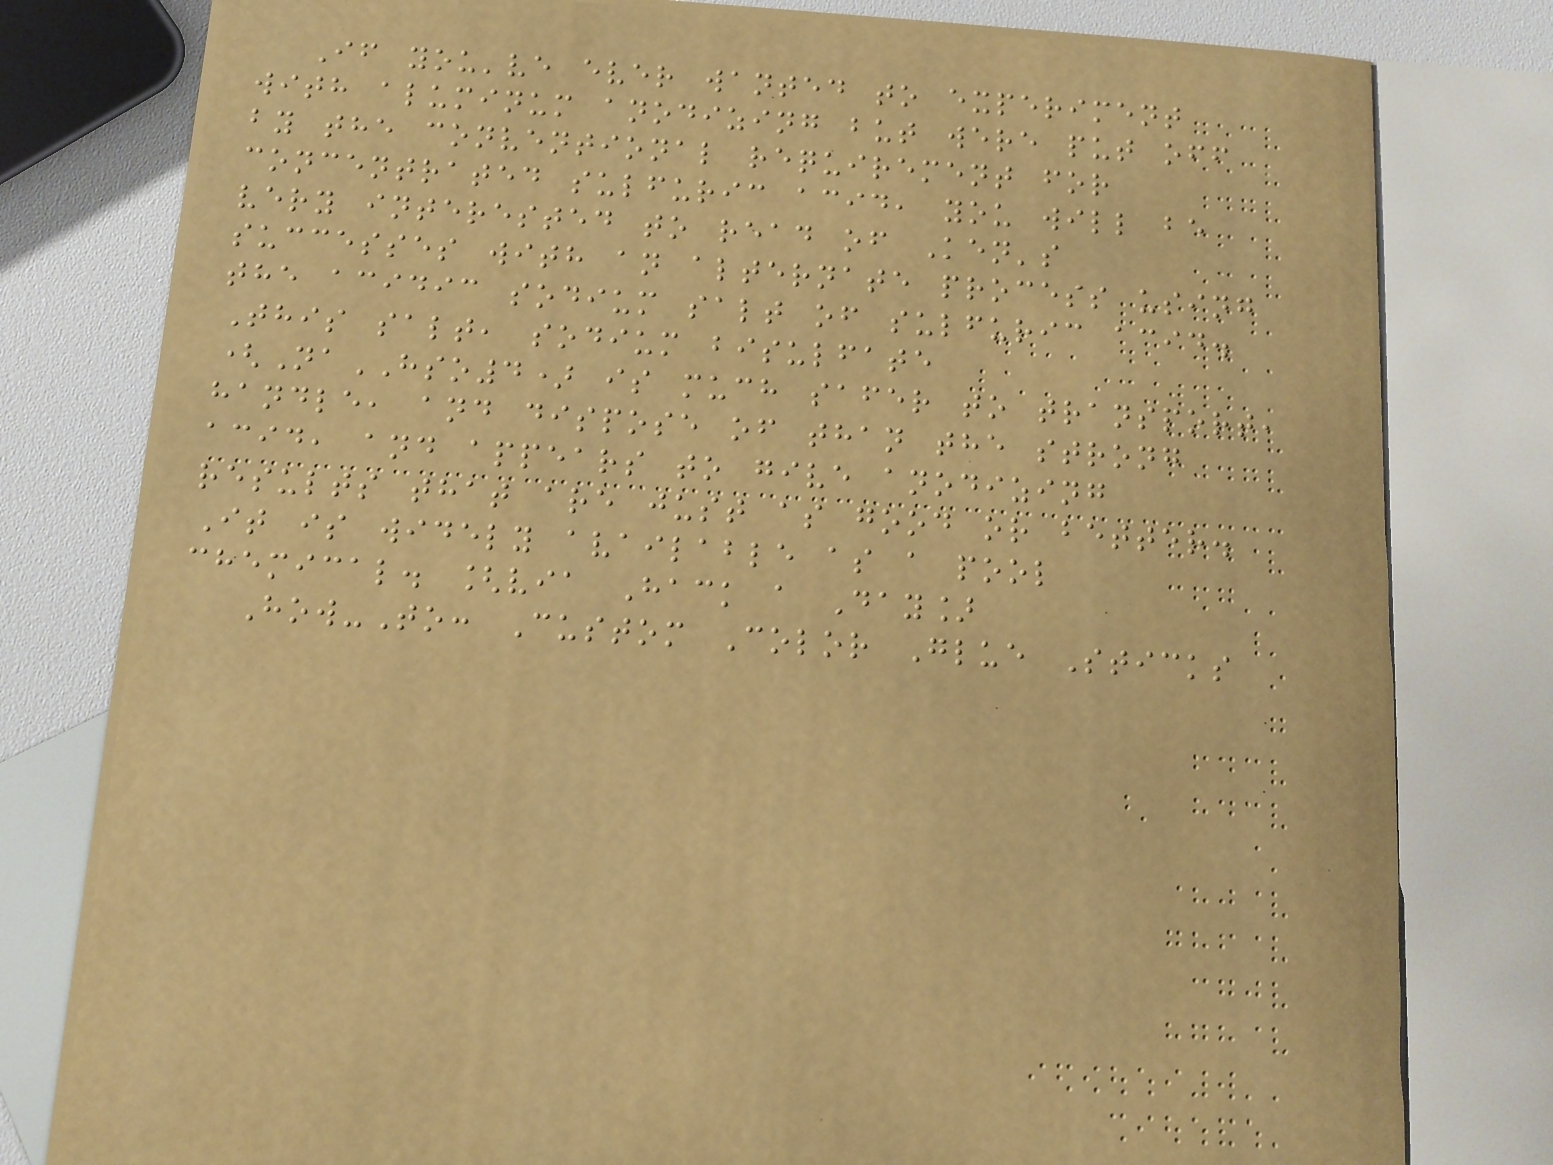If you've ever wanted to experiment
with aluminum anodizing but were put off
by the conventional requirement for
concentrated sulfuric acid, you will be
very interested to read of Ken's
successes with an alternate process using
the acidic sodium salt of sulfuric acid.
This salt, sodium bisulfate
(NaHSO4) is much safer to transport,
handle, and dispose of than the strong
acid, and appears to give anodizing
results that are just as good or better.
It is widely available as a pool
chemical. [via Hack a Day]
How-To: Custom Color Glue Sticks
